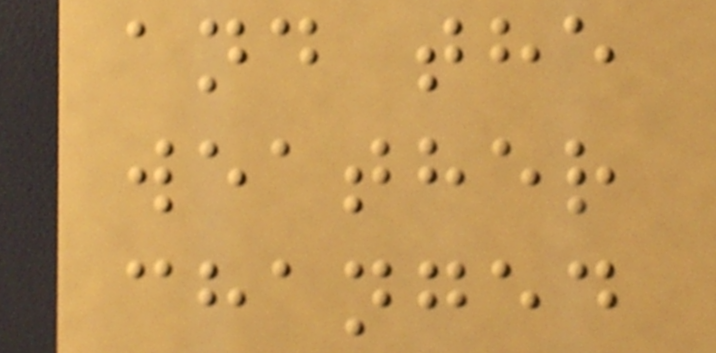and the
weather
changed
